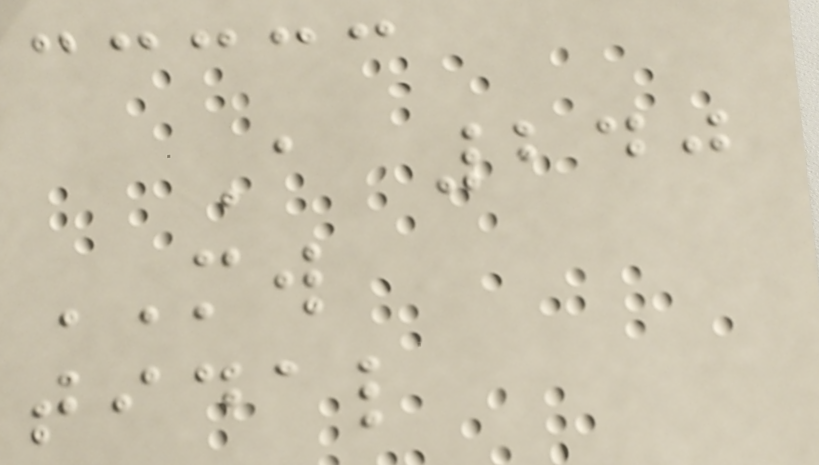A 240
MW
tidal
